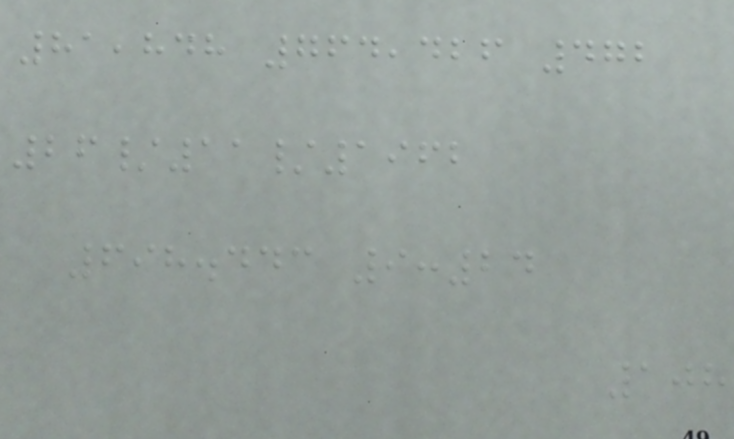81,848 764,426 472
26/11/1962
698.443 9:24
108
